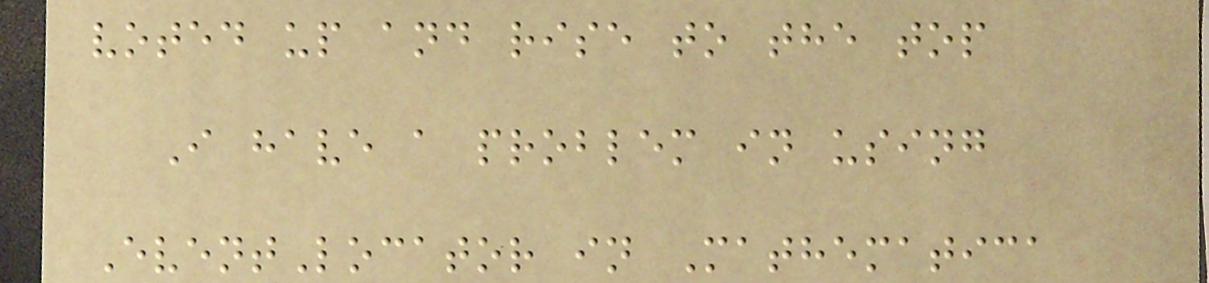voted up and rise to the top
I have a problem in using
EventLocator in Mathematica
